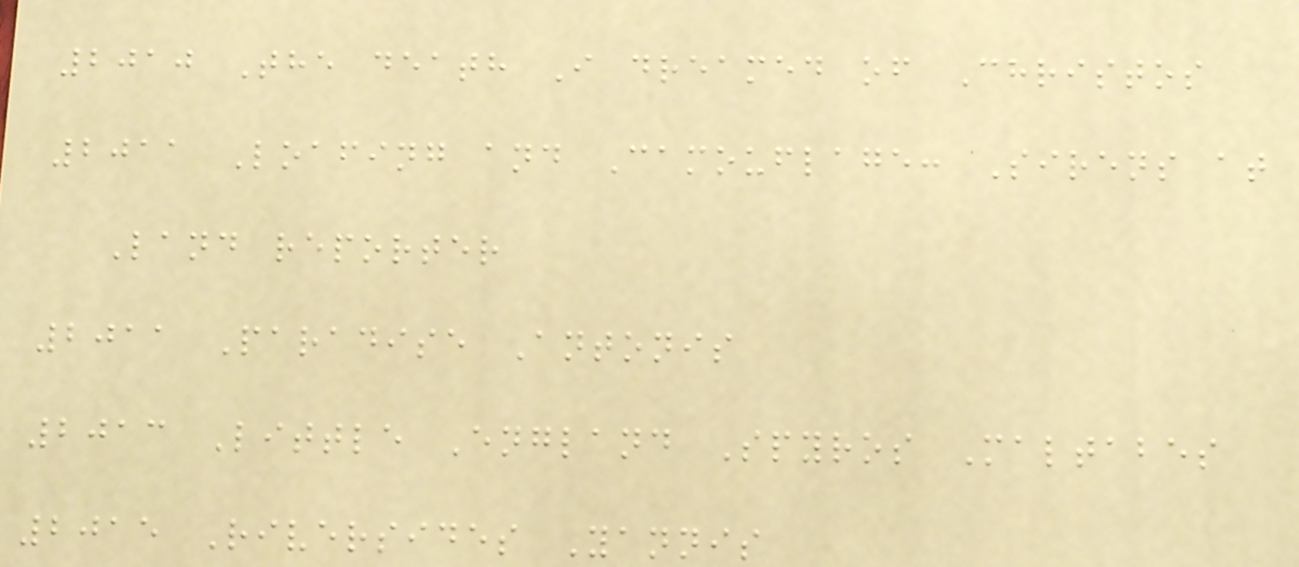2010 The death I dreamed of Christos
2011 Loafing and Camouflage: Sirens at
Land reporter
2011 Paradise Antonis
2013 Little England Spyros Maltabes
2015 Riversides Yannis
